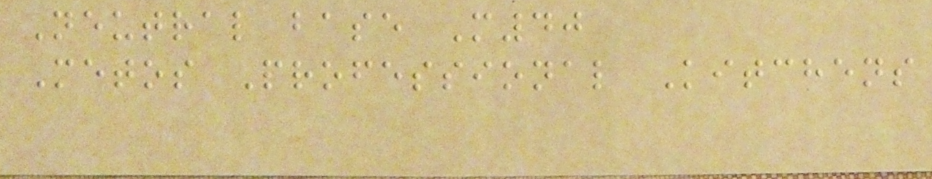Neutral base M40
Metos Professional Kitchens
